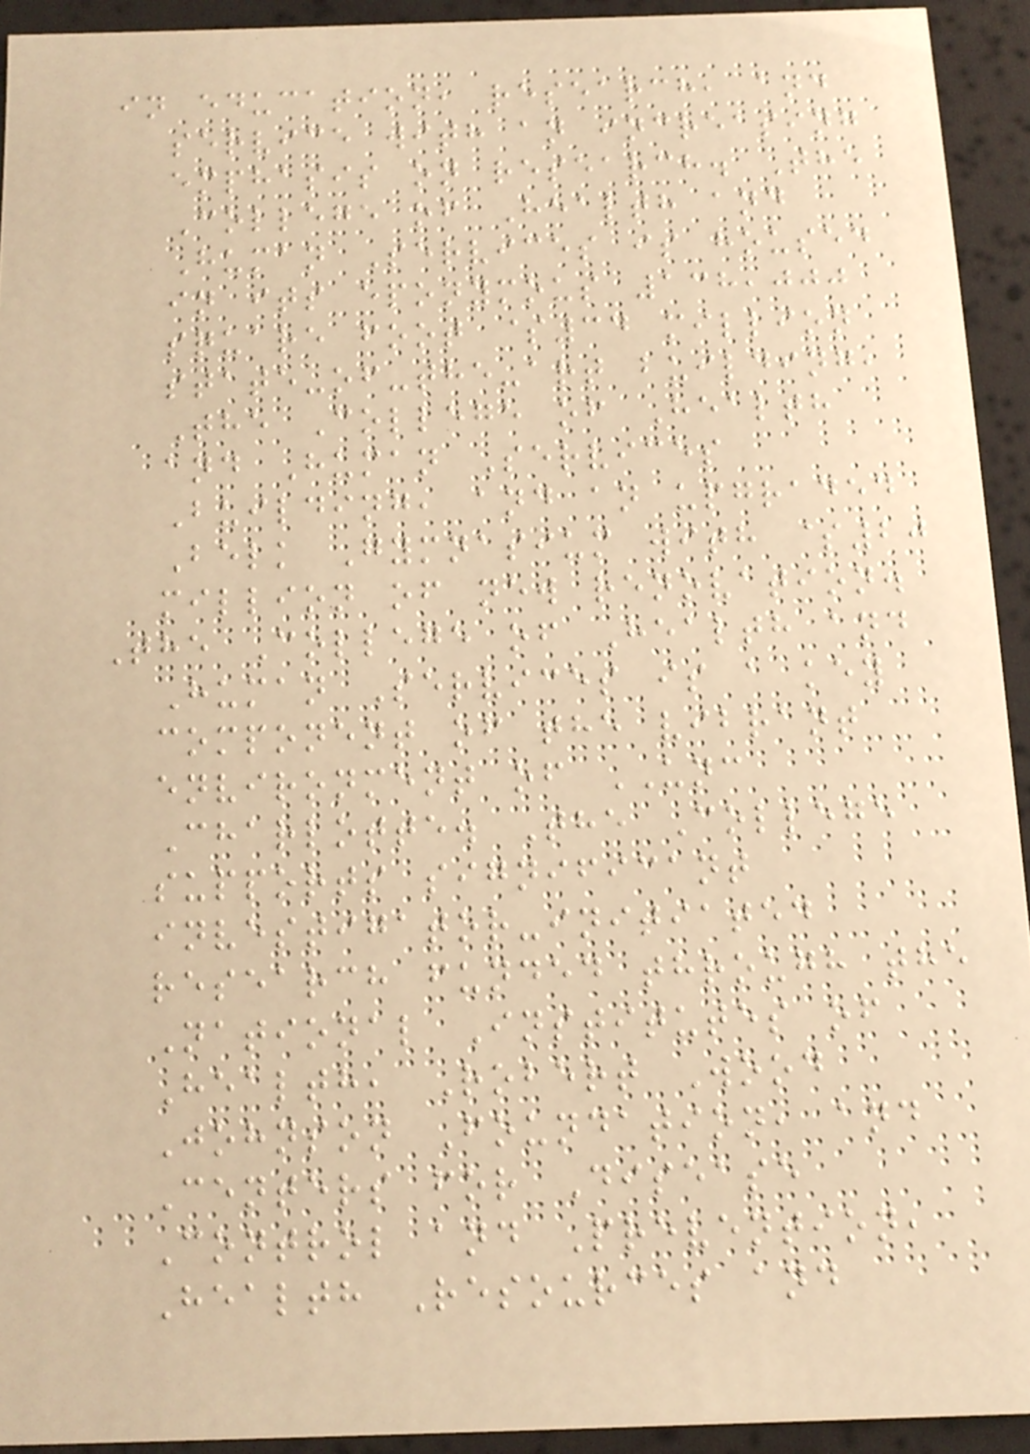in education, research, and
service with an increasing
emphasis on research. The
College of Health and
Human Services is housed
in its eponymous 138,000
square foot $34 million
state-of-the-art building,
The College of Health
and Human Services
Building, and an upgraded
Belk Gymnasium with $20
million of new renovation.
The College of Health and
Human Services is a key
component of the vibrant
environment of UNC
Charlotte. The College
supports significant
investigator-initiated
research funded through the
National Institutes of
Health, Robert Wood
Johnson Foundation, and
Centers for Disease
Control and Prevention,
Health Resources and
